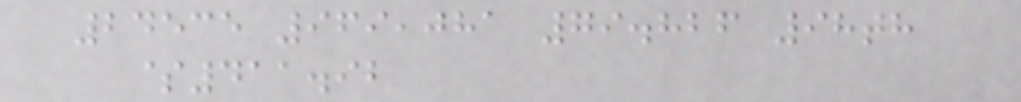24535 969,081 79.826 98th
$411.92
